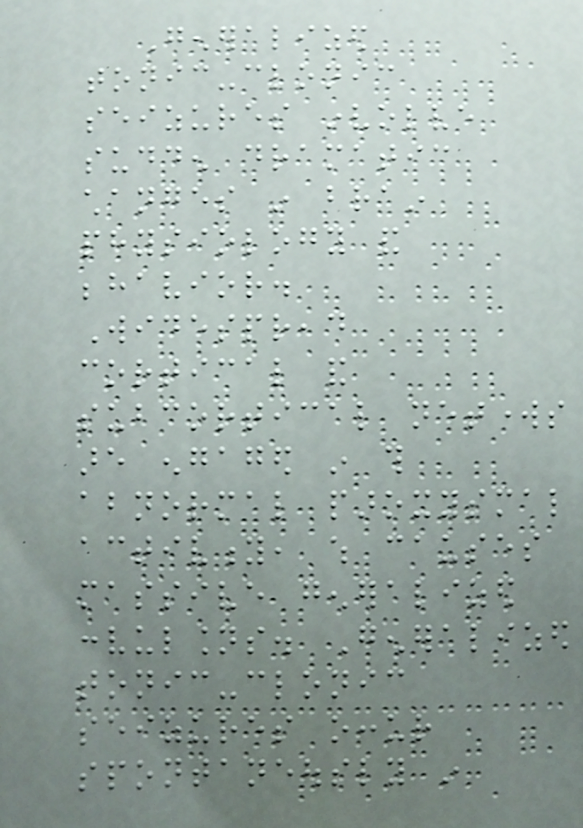Generalized
tonic-clonic
seizures involve
sudden dramatic
changes in brain
physiology and
behavior.
Widespread
cortical and
subcortical networks
are engaged in this
abnormal paroxysmal
activity, which causes
massive generalized
convulsions. Generalized
tonic-clonic
seizures occur
spontaneously in
